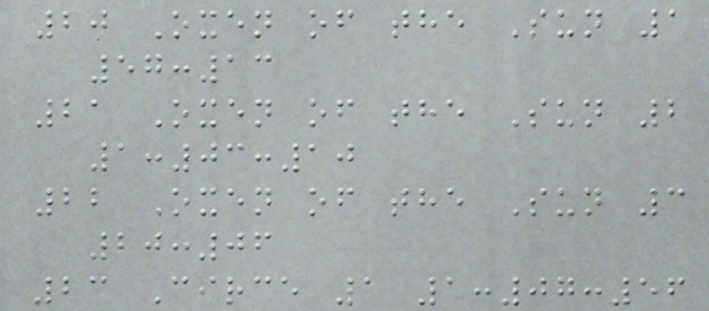20 Oxen of the Sun 1
57:13
21 Oxen of the Sun 2
1:03:10
22 Oxen of the Sun 3
20:06
23 Circe 1 1:07:56
